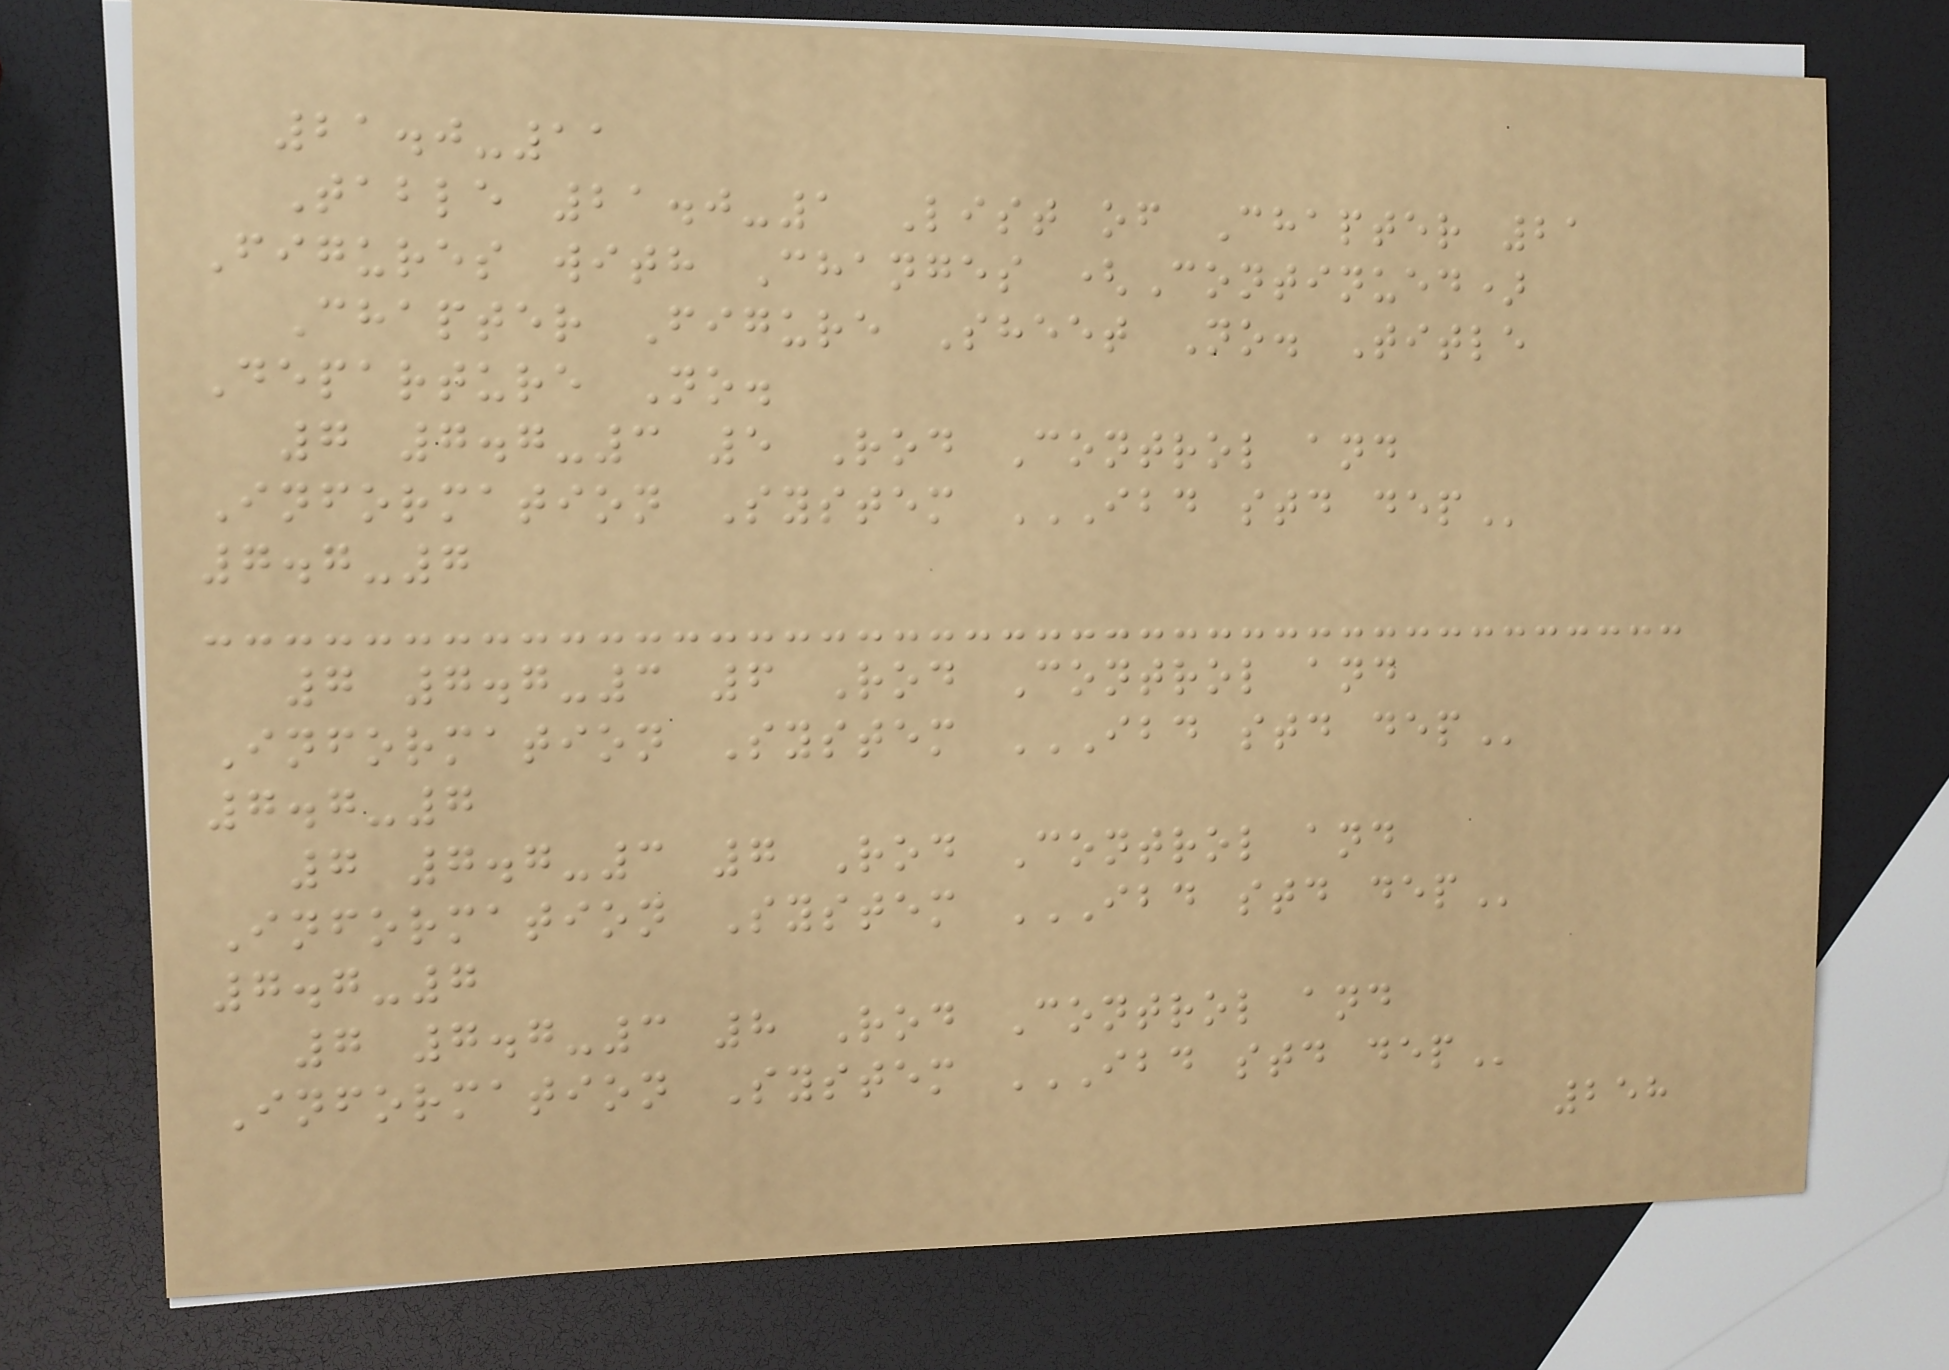21.0-11
Table 21.0-1 List of Chapter 21
Figures with Changes (Continued)
Chapter Figure Sheet No. Title
Departure No.
7 7.7-3 5 Rod Control and
Information System IBD STD DEP
7.7-7
7 7.7-3 6 Rod Control and
Information System IBD STD DEP
7.7-7
7 7.7-3 7 Rod Control and
Information System IBD STD DEP
7.7-7
7 7.7-3 8 Rod Control and
Information System IBD STD DEP
258
